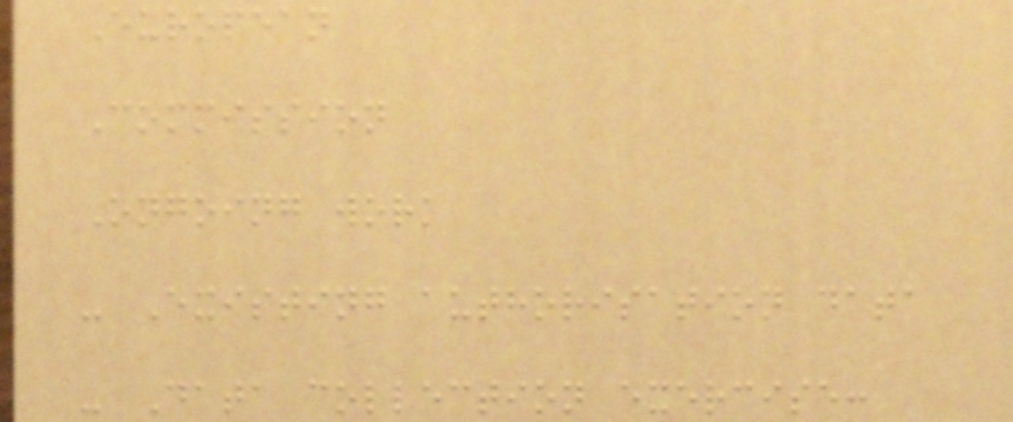European
Commission
Ongoing work
- Existing authorisation data
- Data collection exercise:
